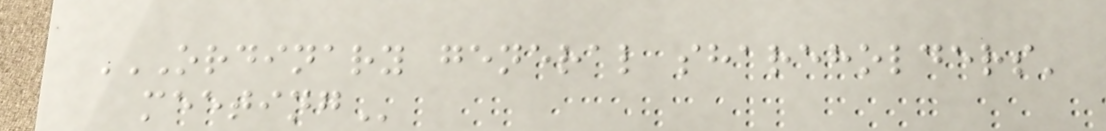ORDINARY GENERAL SHAREHOLDERS'
MEETING
